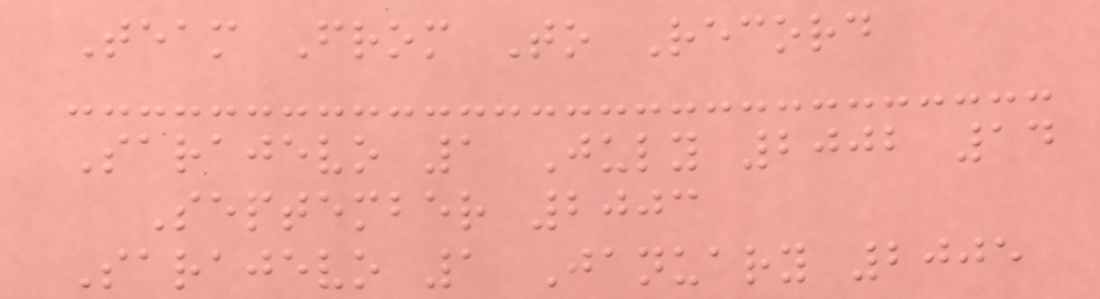Team From To Record
Sarajevo 1 July 2002 14
September 2003
Sarajevo 1 January 2005
